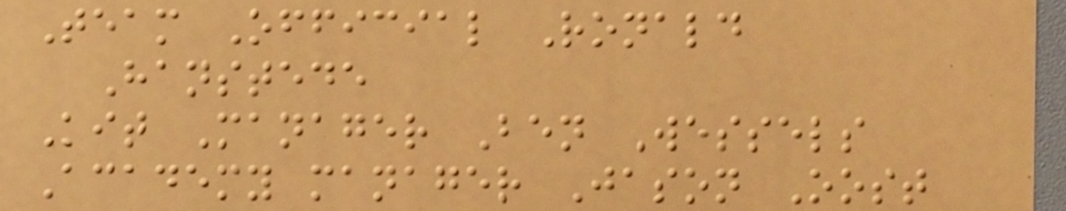Team Official Ronald
Hanstede
Kit Manager Ben Wessels
Academy manager Jason Oost
